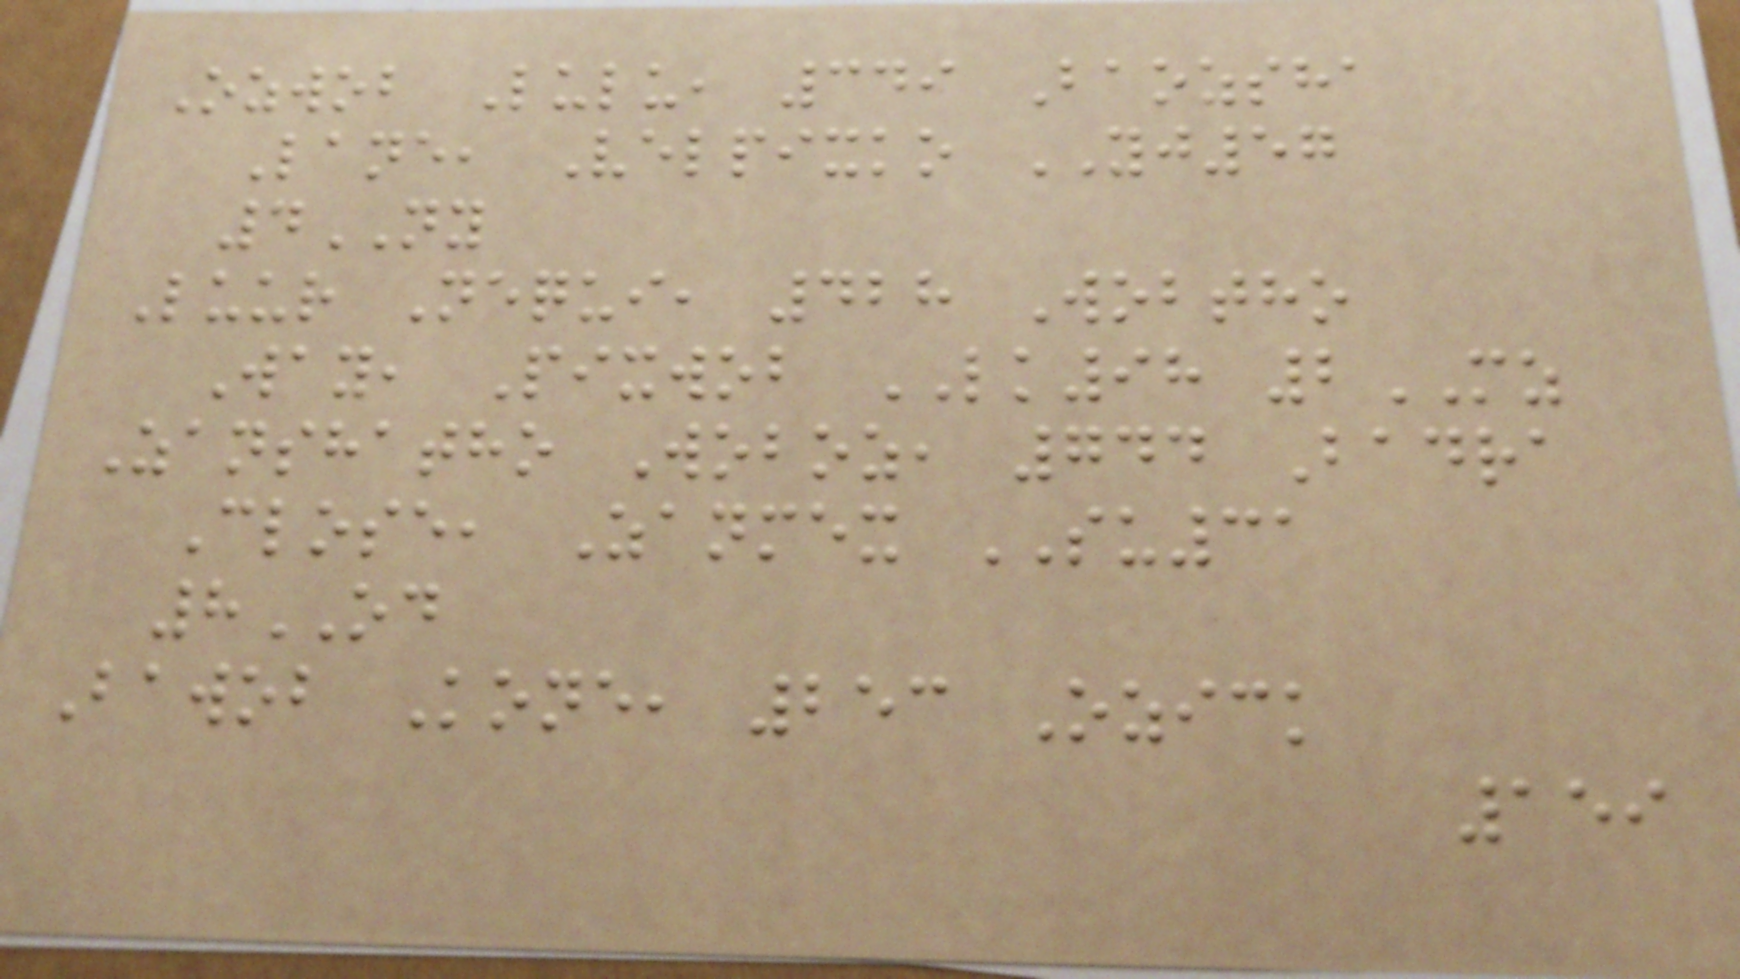Ozwob Lulu, 349 Baozsha
Lane, Velpixko YJ57
4NY
Luur Nequi, 428 Wobtho
Way, Pixwob LK98 2MZ
Zanshatho Woboz, 744 Badra
Close, Zanmex SU31
8OD
Bawob Kone, 253 Ozick
159
